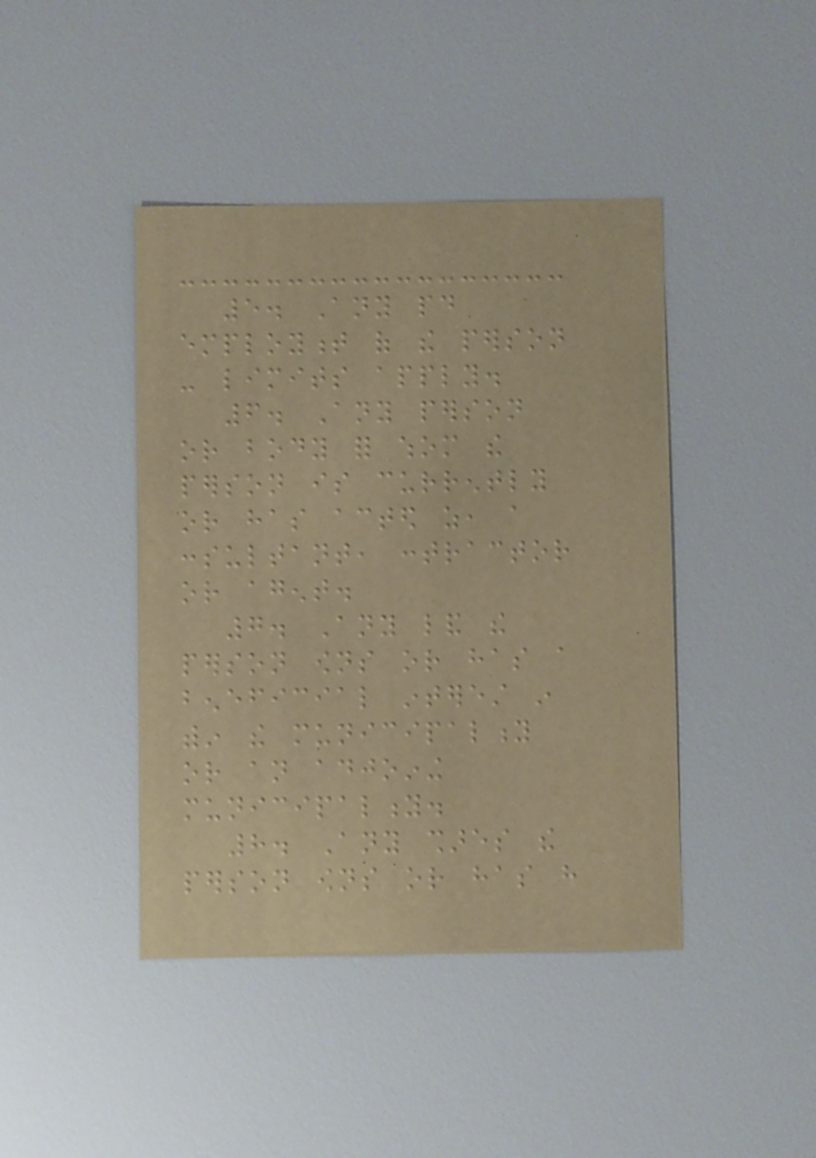5. Any paid
employment of the person
- limits apply.
6. Any person
or body for whom the
person is currently
or has acted as, a
consultant, contractor
or agent.
7. Any land the
person owns or has a
beneficial interest in
within the municipality
or an adjoining
municipality.
8. Any shares the
person owns or has have
